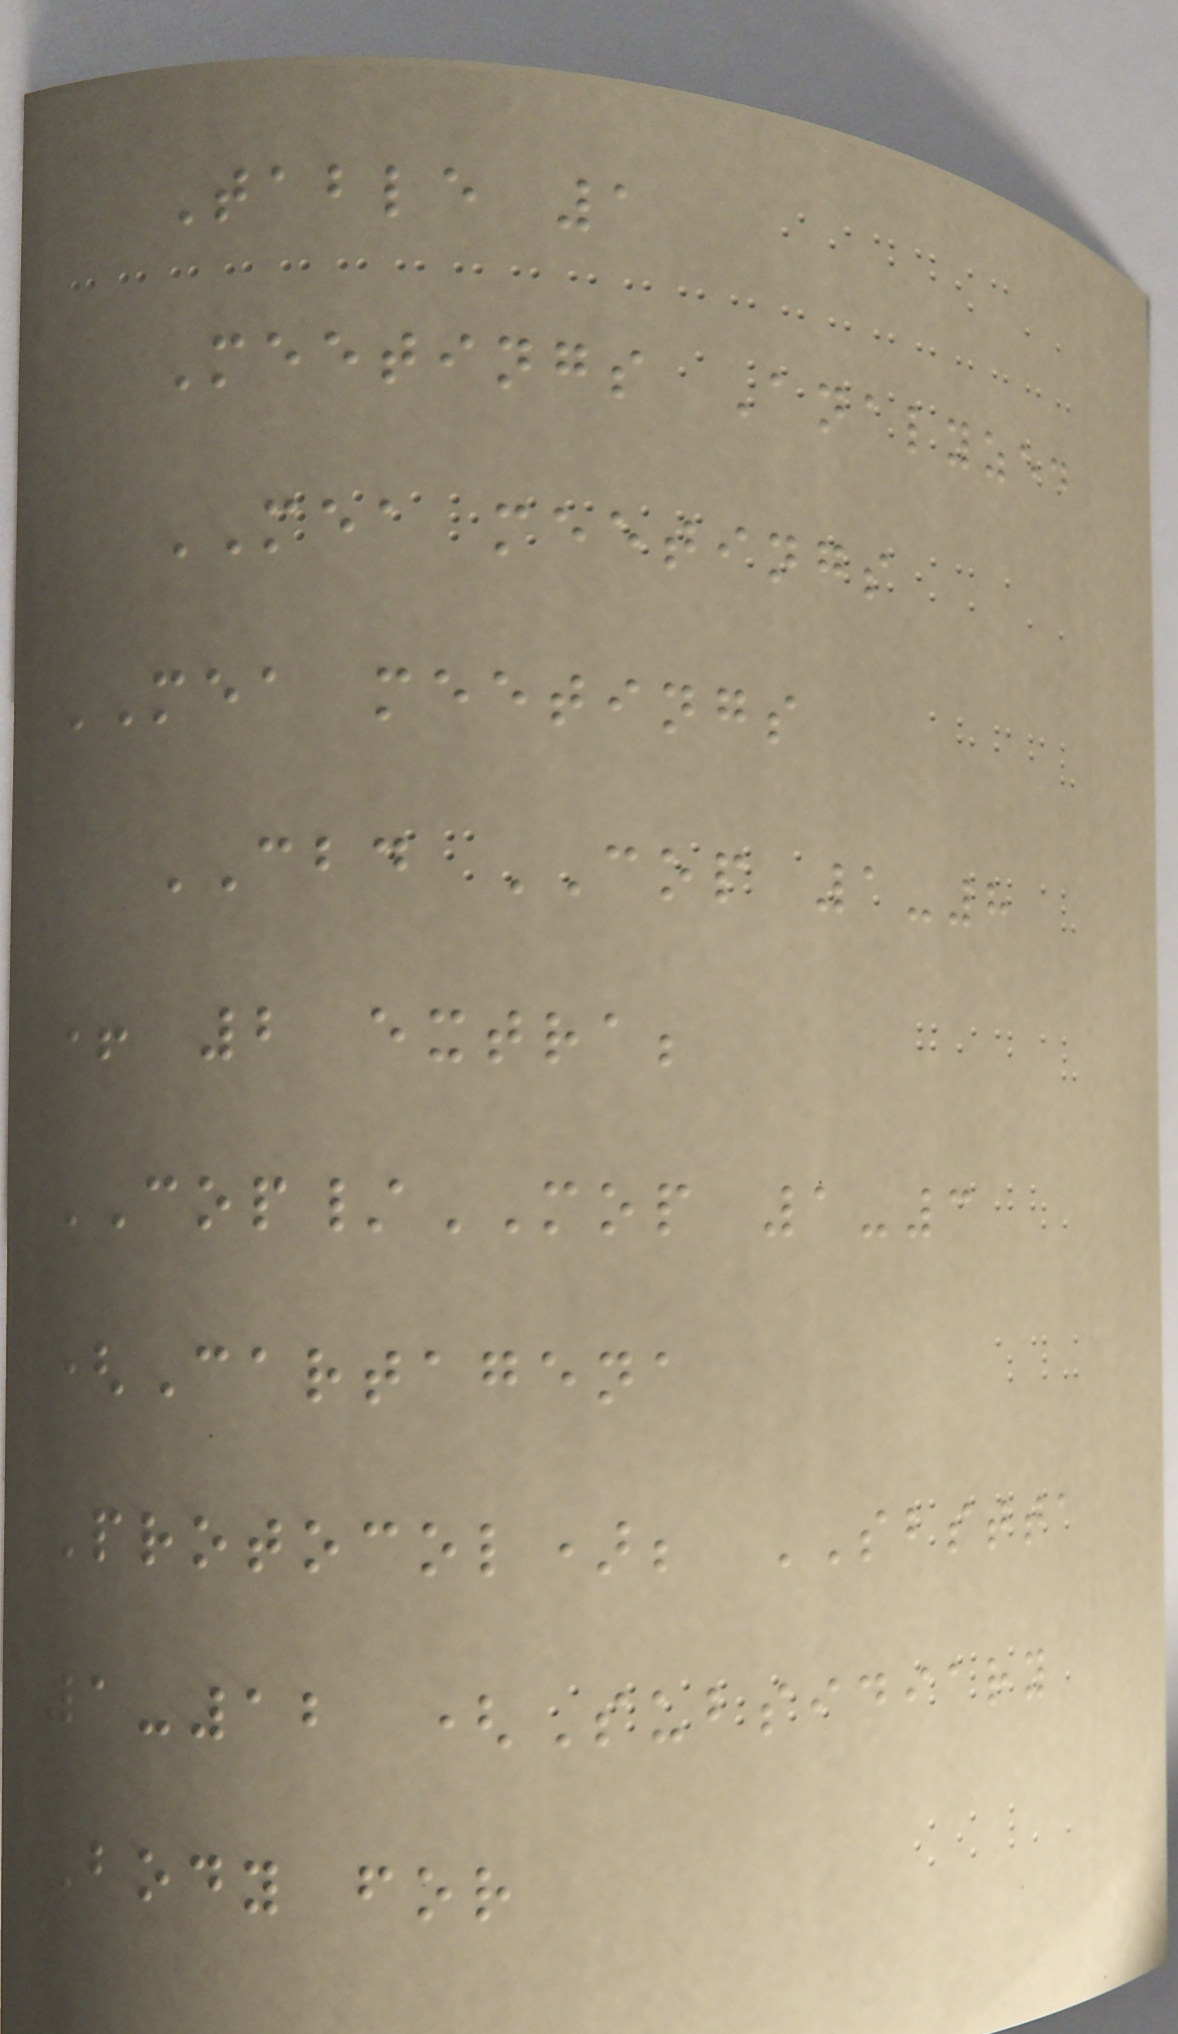Table 1
Meetings Analyzed
MEA meetings
MEA meetings
CBD COP 1-8
+ 2 extra;
COP/MOP 1-3
(Cartagena
Protocol); SBSTTA
1-12 (Subsidiary
Body for
